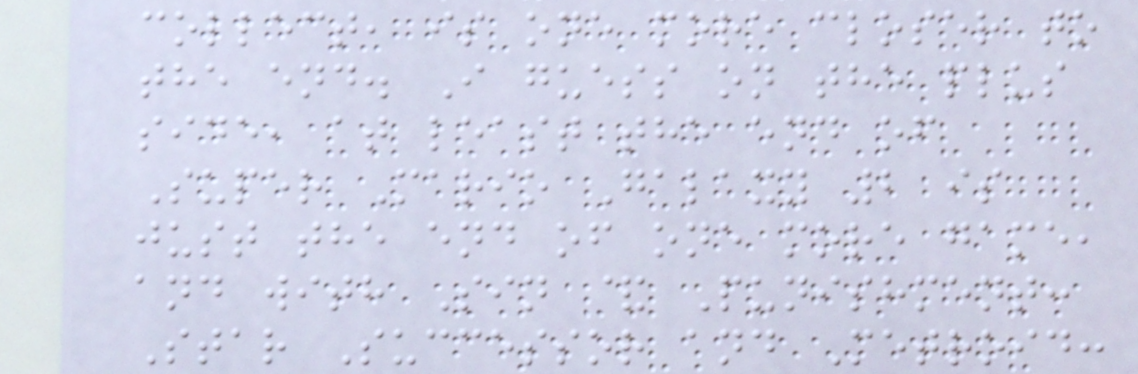collect, is one more closer to
the end. I guess on the plus
side, at least the end of
Super Mario Galaxy 2 is
just the end of one more game,
and with Sin & Punishment:
Star Successor and Metroid:
